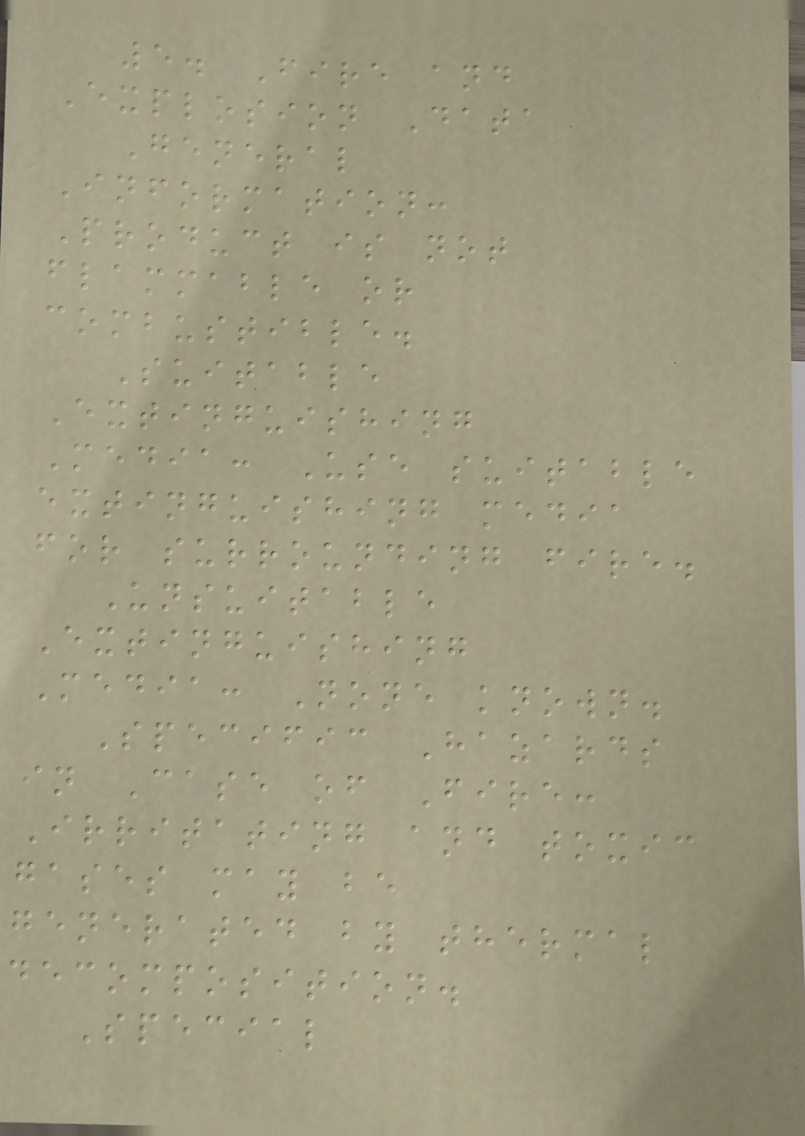5. Fire and
Explosion Data
General
Information:
Product is not
flammable or
combustible.
Suitable
Extinguishing
Media: Use suitable
extinguishing media
for surrounding fire.
Unsuitable
Extinguishing
Media: None known.
Specific Hazards
in Case of Fire:
Irritating and toxic
gases may be
generated by thermal
decomposition.
Special
